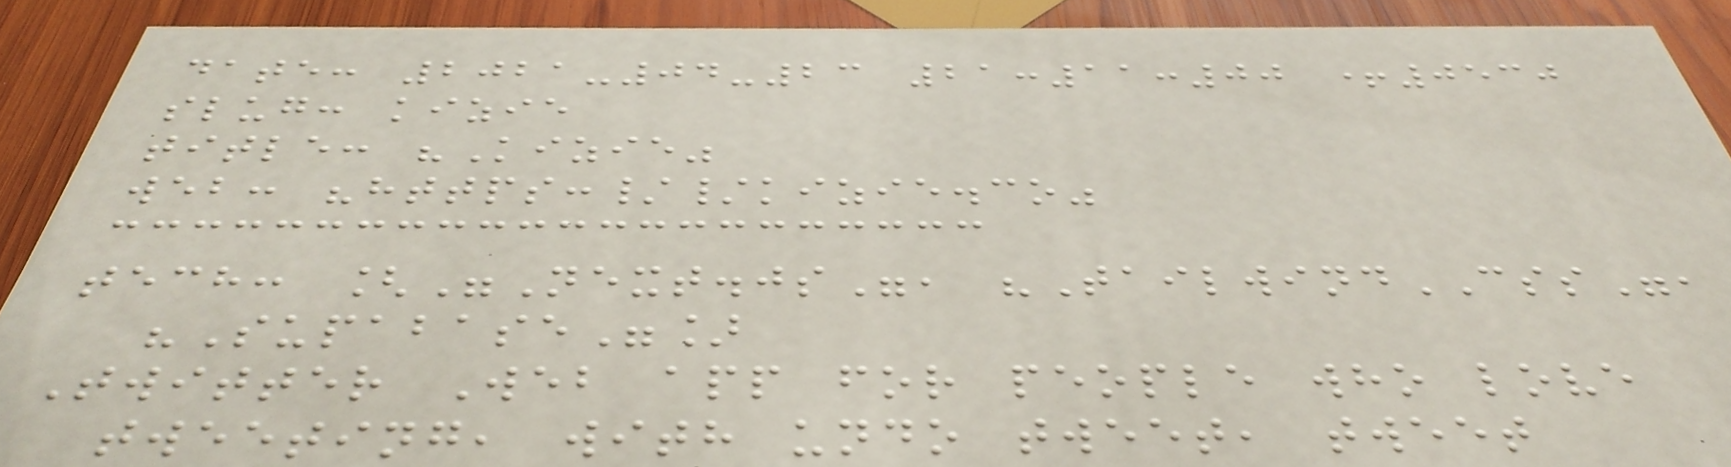date: 2021-04-23 21:11:00 +0530
slug: kizie
title: "Kizie"
web: "https://kizie.co"
tech: ["Next.js", "TailwindCSS",
"Supabase"]
Twitter Web app for people who love
tweeting, with undo tweet, tweet
